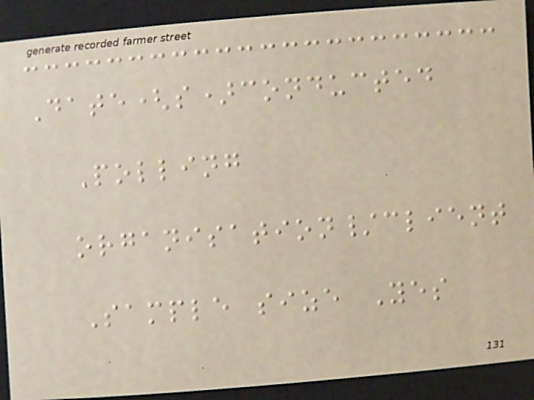Date(s)conducted
Polling
organisation/client
Sample size Yes
